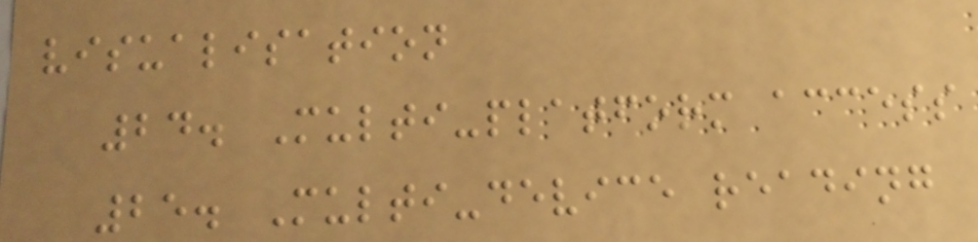visualisation
24. Multi-platform access
25. Multi-device reading
